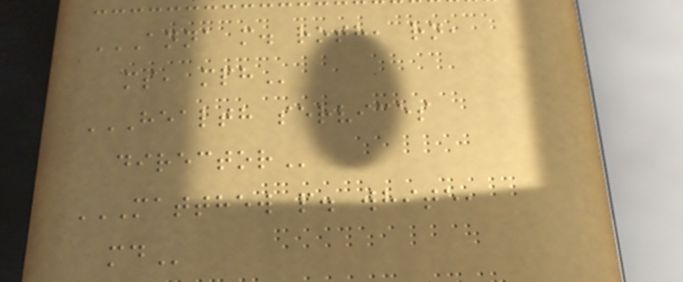ANNA M. ROTH, RN,
MS, MPH
HEALTH SERVICES
DIRECTOR
MATTHEW P. WHITE,
MD
